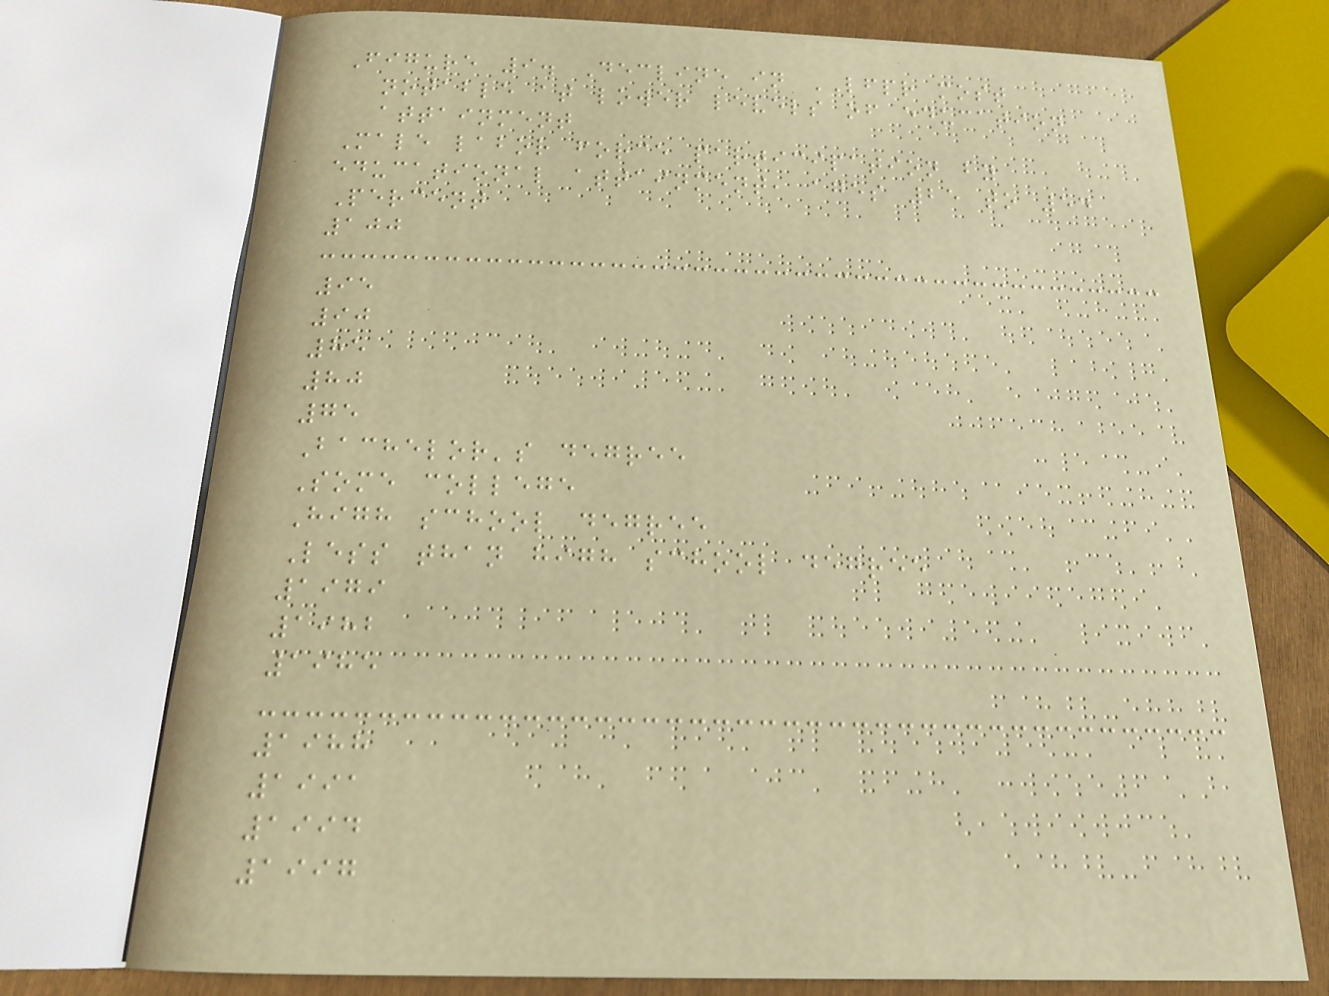Figure 9. Decline in LFPR most
notable at lower levels of education
attainment
Male labor force participation by
educational attainment, ages 25 to 54
Percent
100
95
90
85
80
75
Bachelor's degree
Some college
High school degree
Less than high school degree
1979
1982
1985
1988
1991
1994
1997
